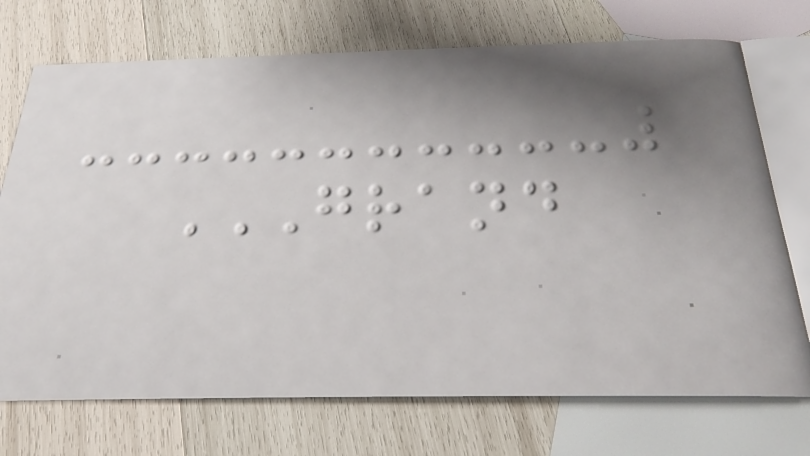GRAND
